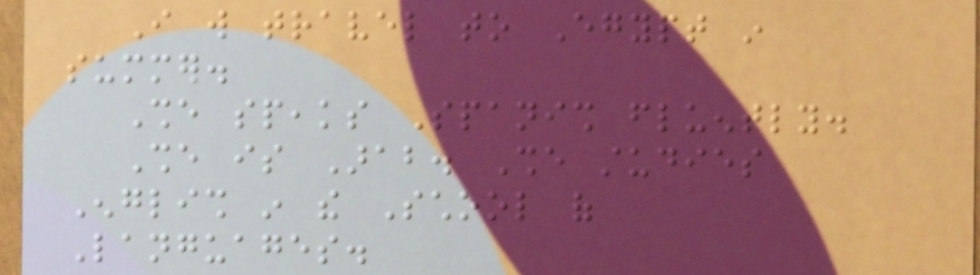I will travel to Egypt in
summer.
She speaks Spanish fluently.
She is Arab. She studies
English in the School of
Languages.
